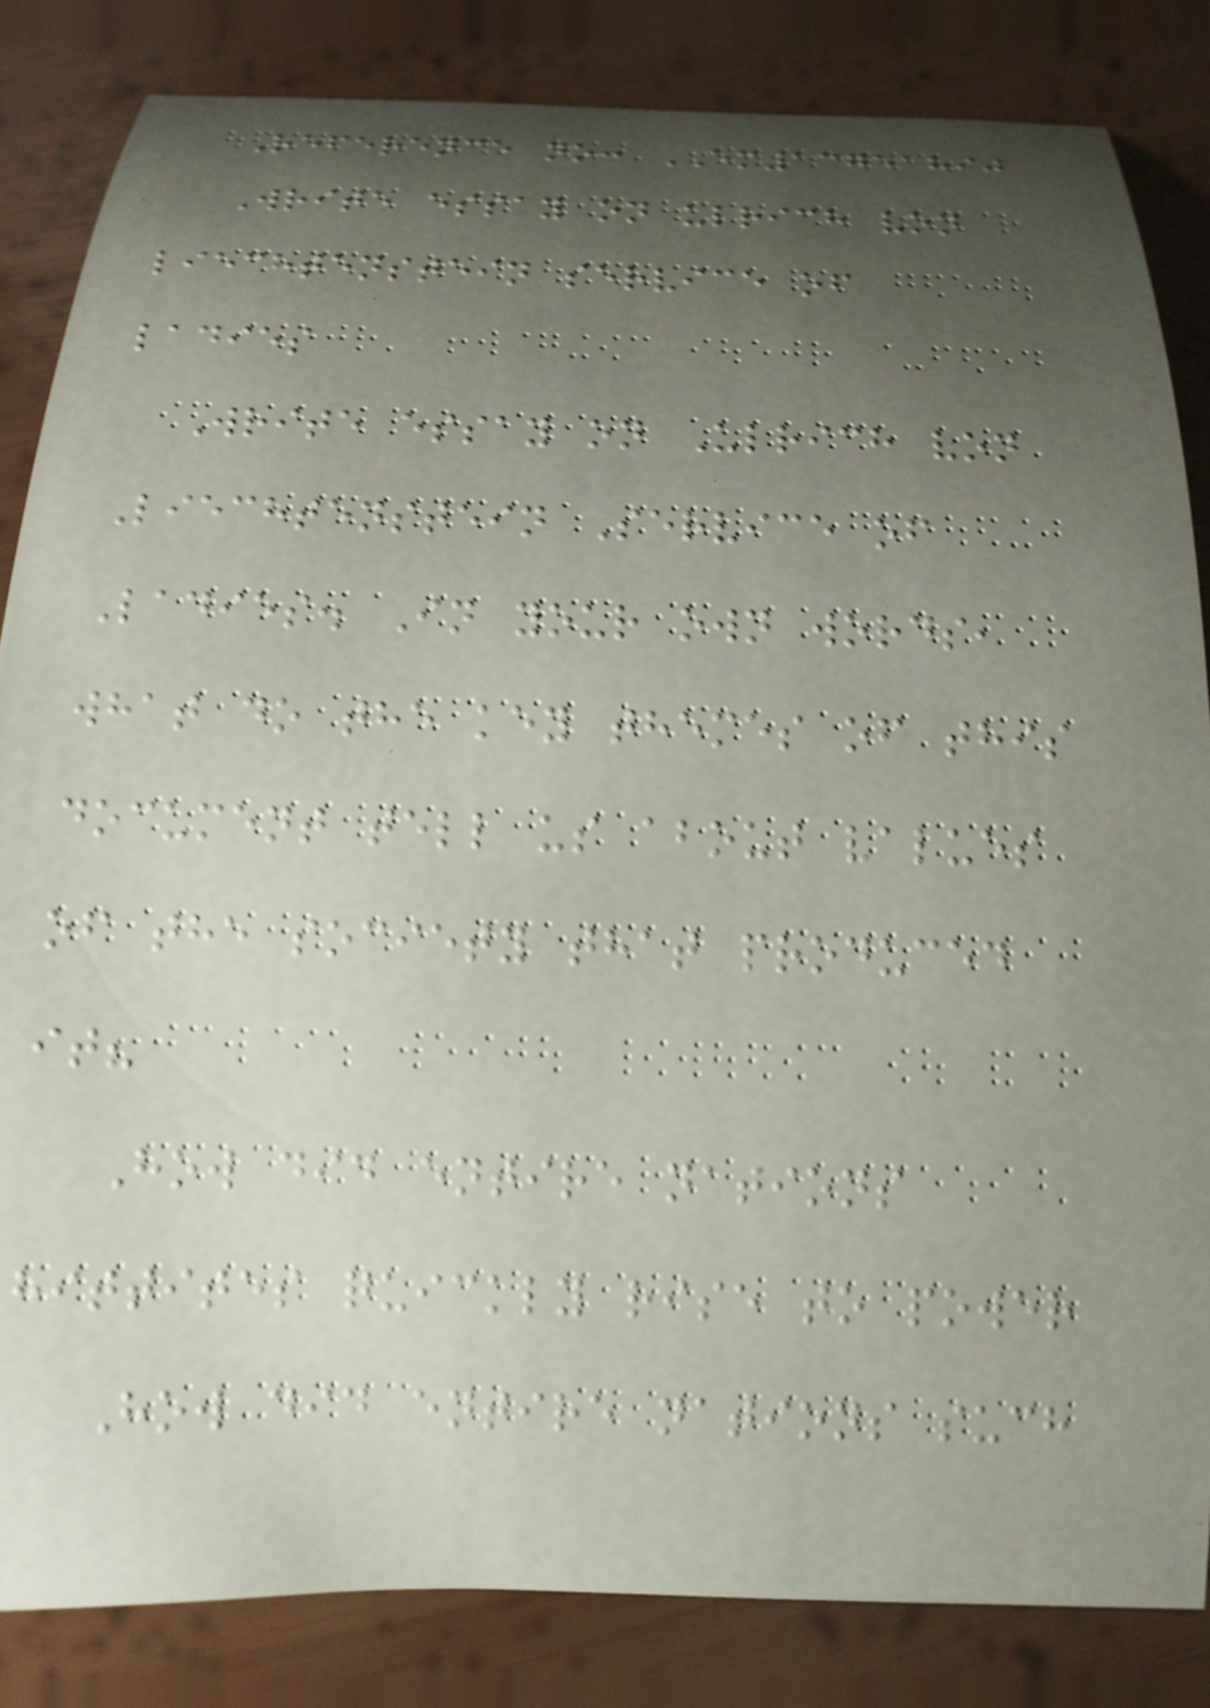Reference no: EM13751890
Write essay on ulrich von
liechtenstein service of
ladies
Write essay on Ulrich von
Liechtenstein Service of
Ladies. In your own words,
what do the key themes of this
document tell us about values
of the society that produced
it?
How did entire nations
hittites quickly rise to power
How did entire nations such
